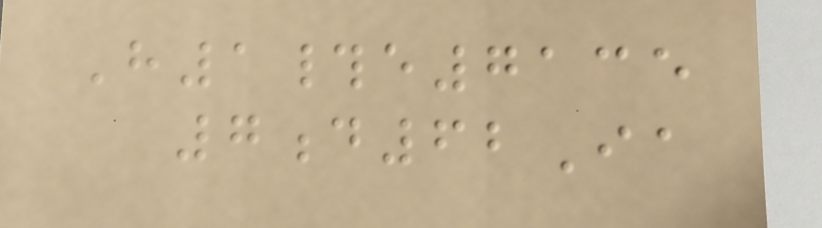H1#e7135
7d62Ia
